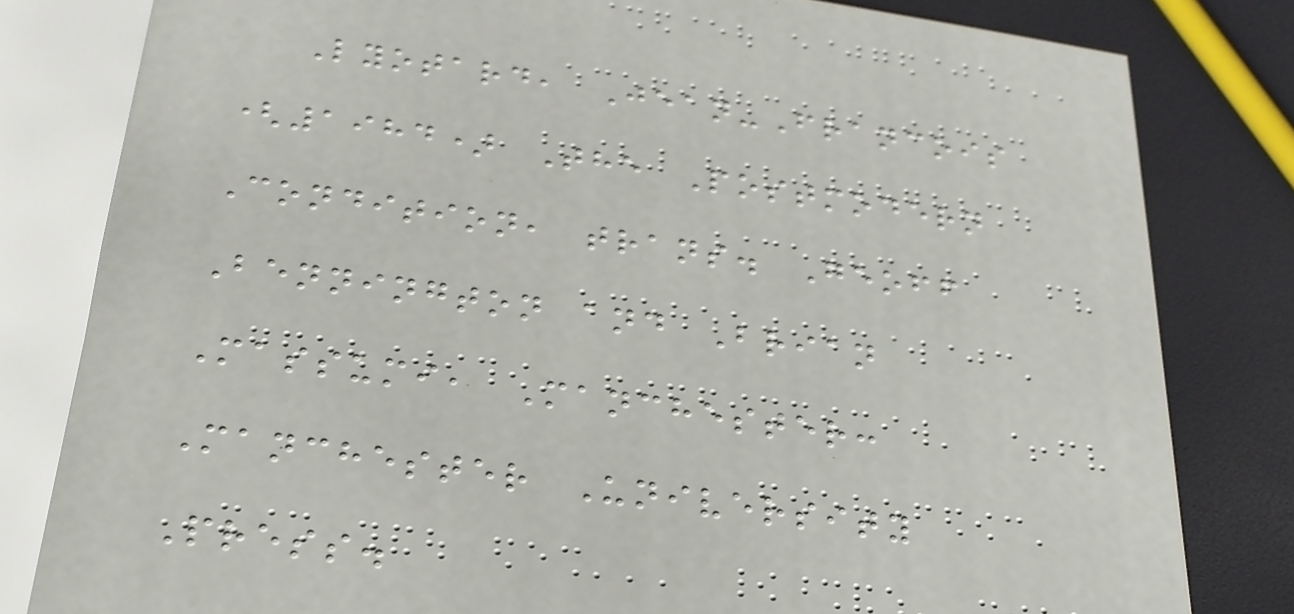Lyotard, Jean-Francois
(1984) The Postmodern
Condition, trans. Geoff
Bennington and Brian
Massumi, Manchester:
Manchester University
Press.
